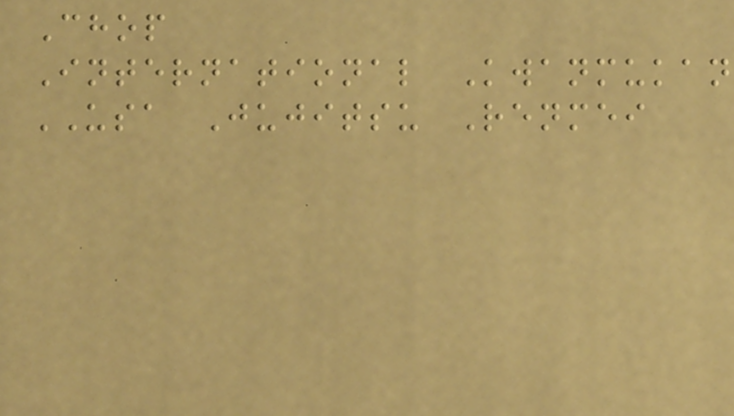Chop
International Kwanmukan
USA Jujitsu Renmei
